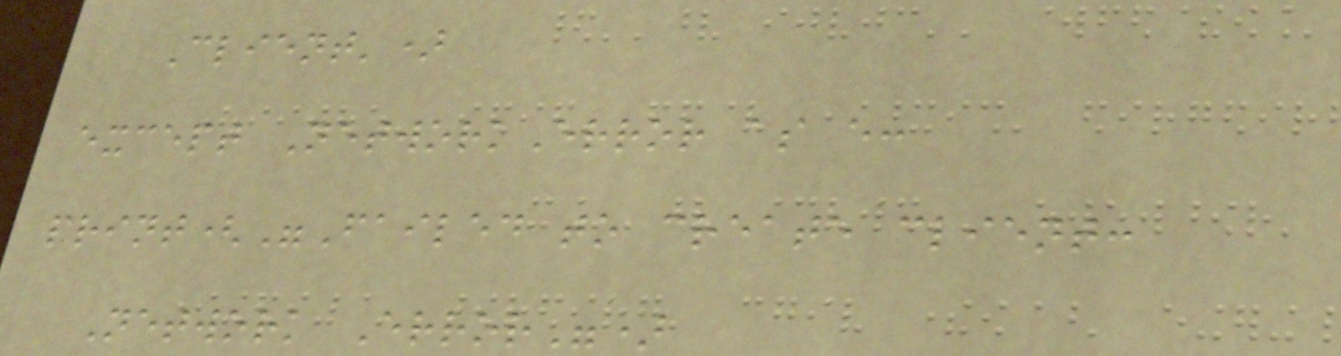Client')
except NetworkError as e:
print("Failed to create client:
Network Error")
